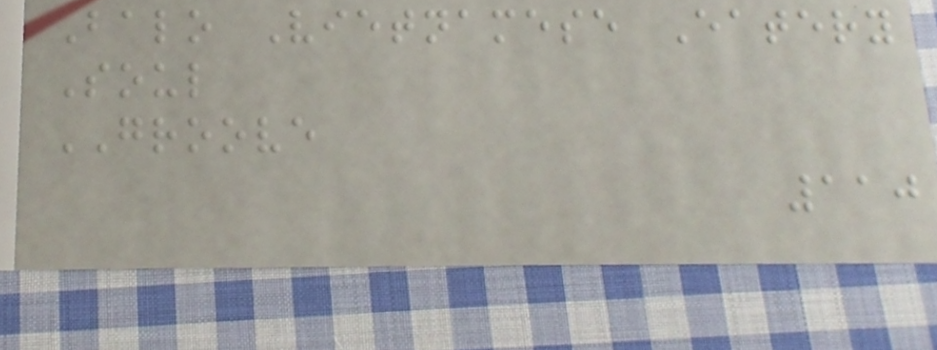Balo Vietnamese Eatery
Soul
GROOVE
110
